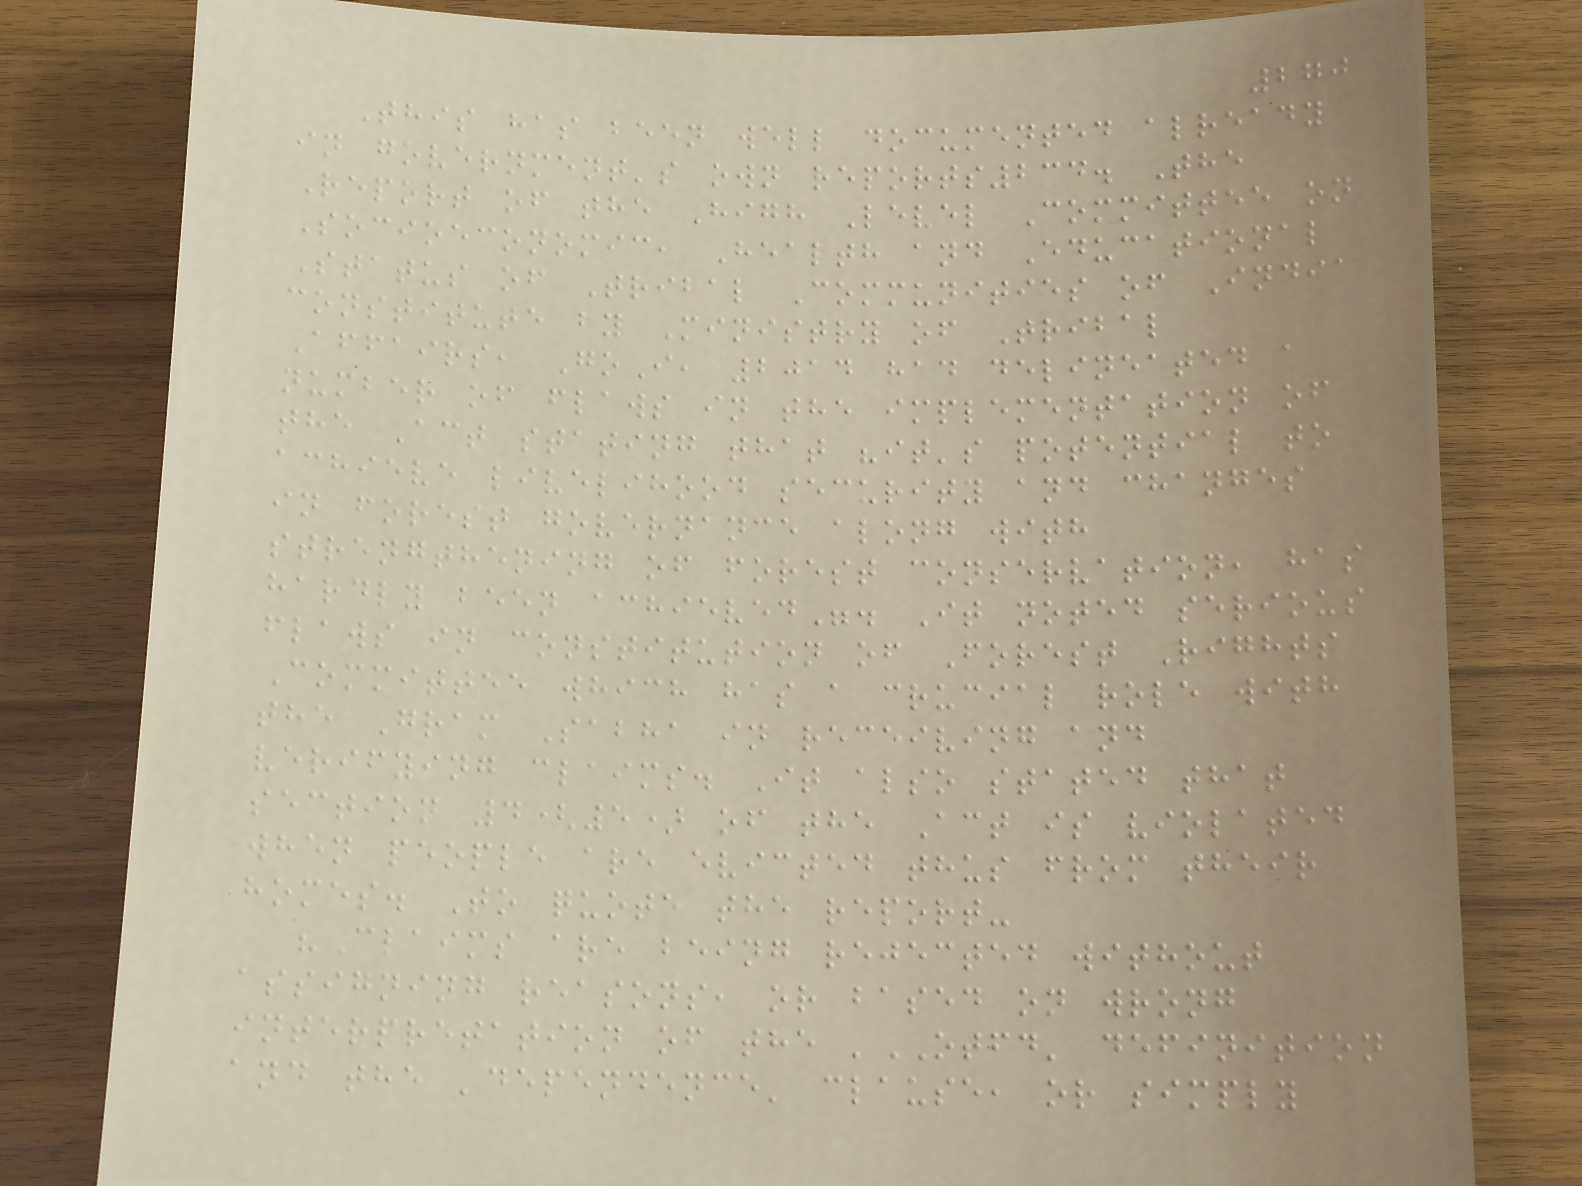270
This has been well documented already
in government's own reports234. The
Report of the High Level Committee on
Socioeconomic, Health and Educational
Status of Tribal Communities of India
constitute by Ministry of Tribal
Affairs, GoI, 2014 had delineated a
number of flaws in the implementation of
the Act stating that "it's potential to
achieve livelihood security and changes
in forest governance along with
strengthening of forest conservation, has
hardly been achieved". It noted serious
flaws in constitution of Forest Rights
Committee which has a crucial role with
the Gram Sabha in receiving and
verifying claims. It also stated that
section 4(5) of the Act is violated
when people are evicted thus from their
homes. To quote the report-
"Claims are being rejected without
assigning reasons, or based on wrong
interpretation of the 'OTFD' definition
and the 'dependence' clause, or simply
